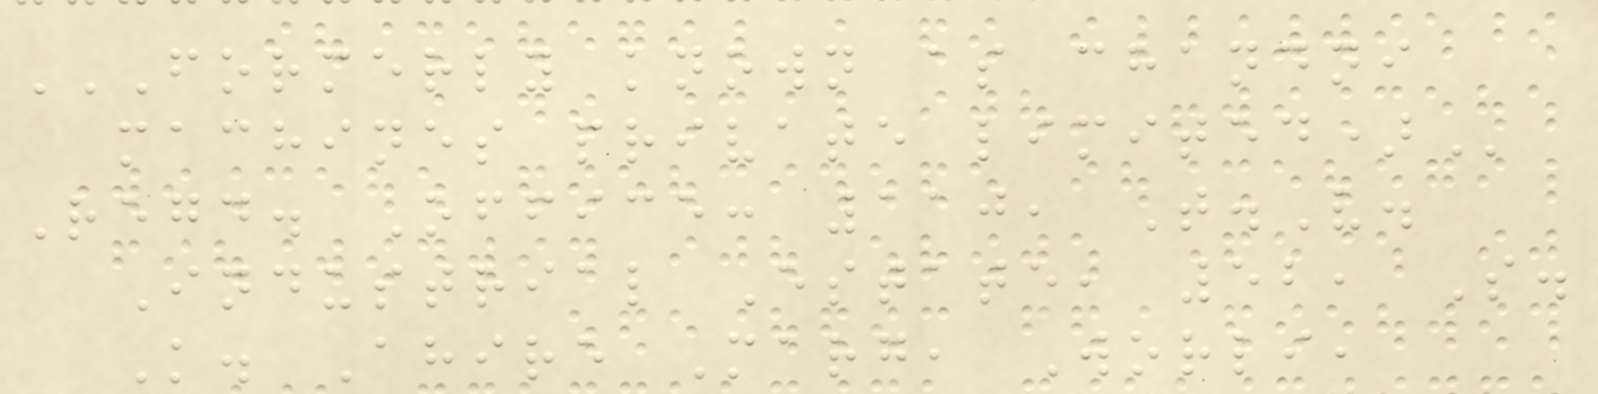FORMERLY KNOWN AS CHANDNI
MACHINES PRIVATE LIMITED)
Regd. Office: 110, T.V.
Industrial Estate, 52, S.
K. Ahire Marg, Worli,
